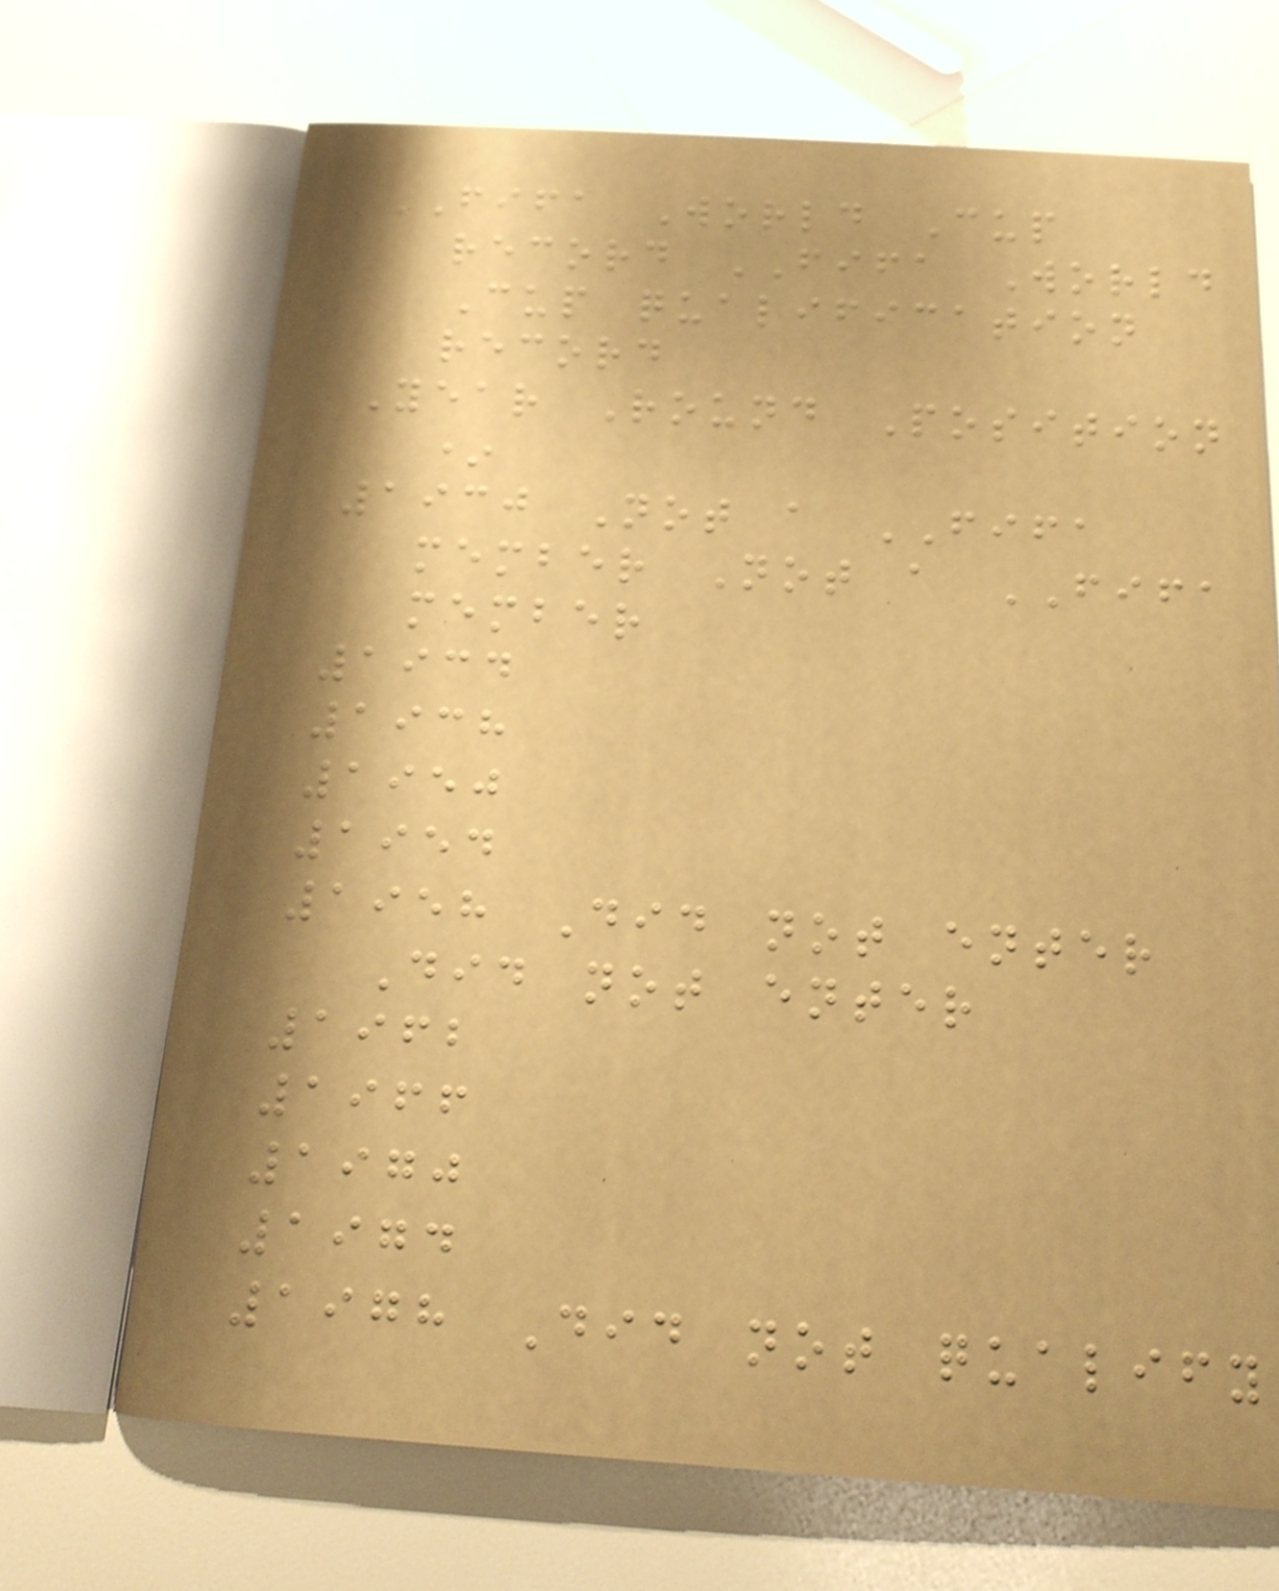FIFA World Cup
record FIFA World
Cup qualification
record
Year Round Position
*
1930 Not a FIFA
member Not a FIFA
member
1934
1938
1950
1954
1958 Did not enter
Did not enter
1962
1966
1970
1974
1978 Did not qualify
